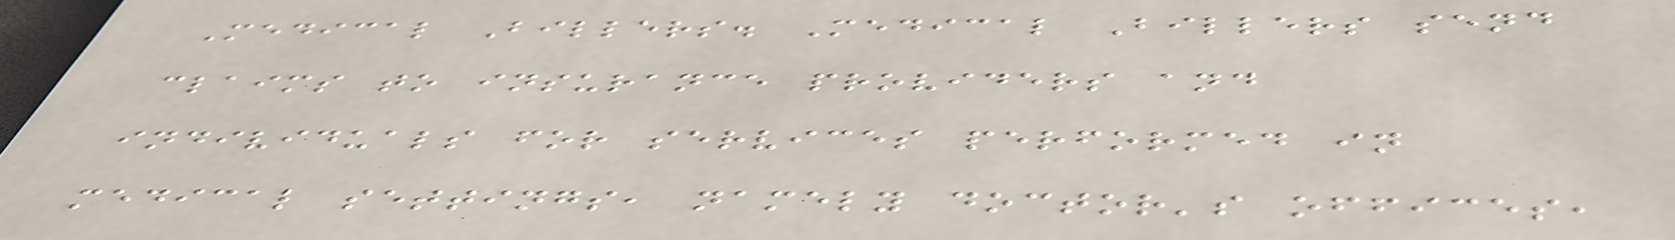Medical Billers. Medical Billers send
claims to insurance providers and
individuals for services performed in
medical settings, namely doctor's offices,
